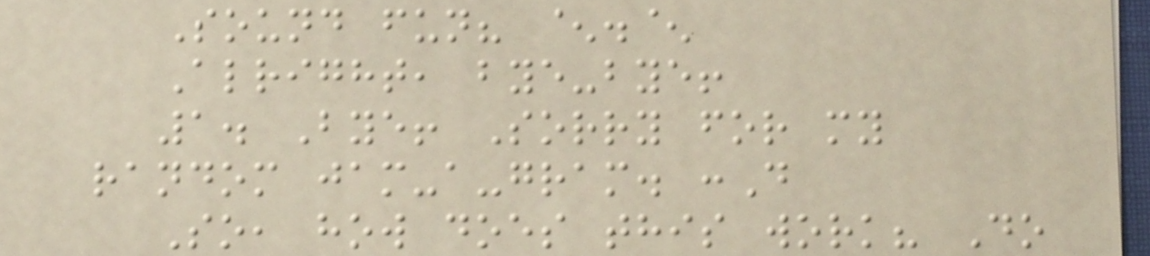Sound fun? ^.^
Alright, bye-bye!
1. Bye! Sorry for my
random jam-a-gram. :D
So, how does this work? Do
